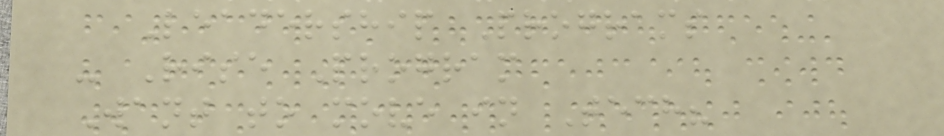Leadership Programs
- Rise Program
Want to move in Tech?
